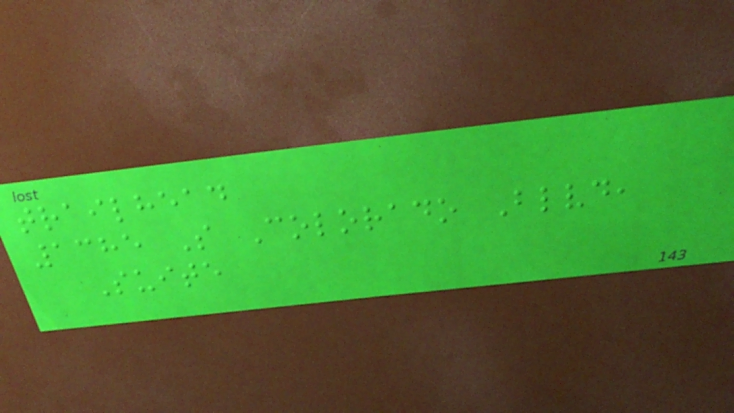trailhead
1385 S Colorado Blvd,
Suite
